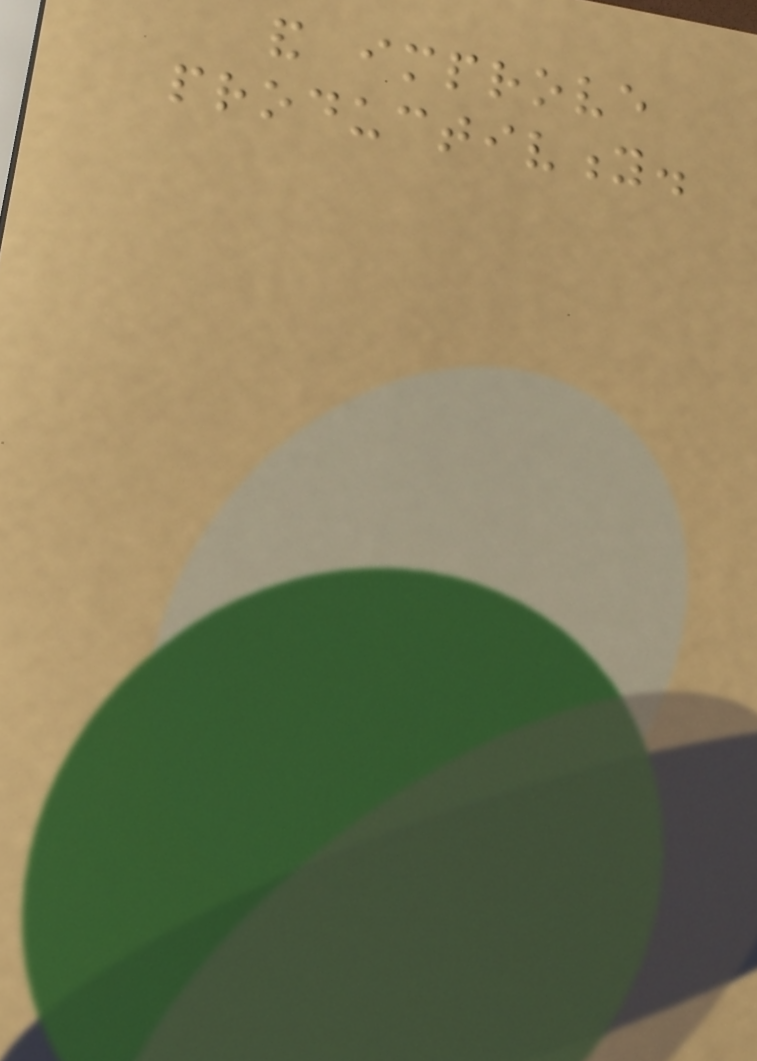and improve
productivity.
